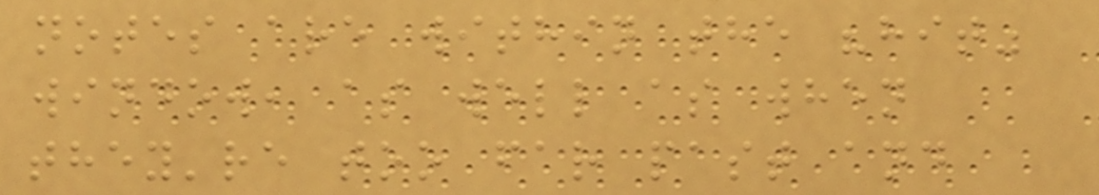notes are within the "hit"
window, as well as when
they're too far past and
